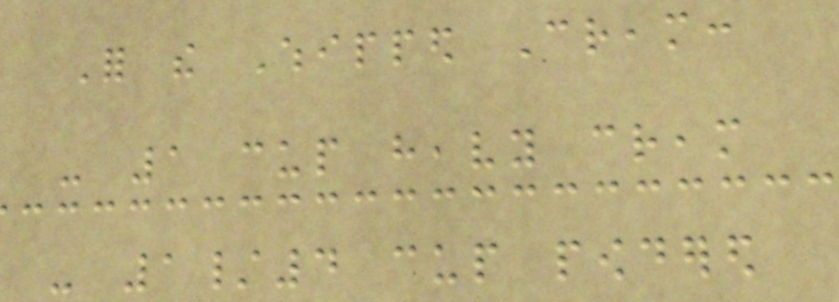For the Whipped Cream:
- 1 cup heavy cream
- 1/4 cup powdered
